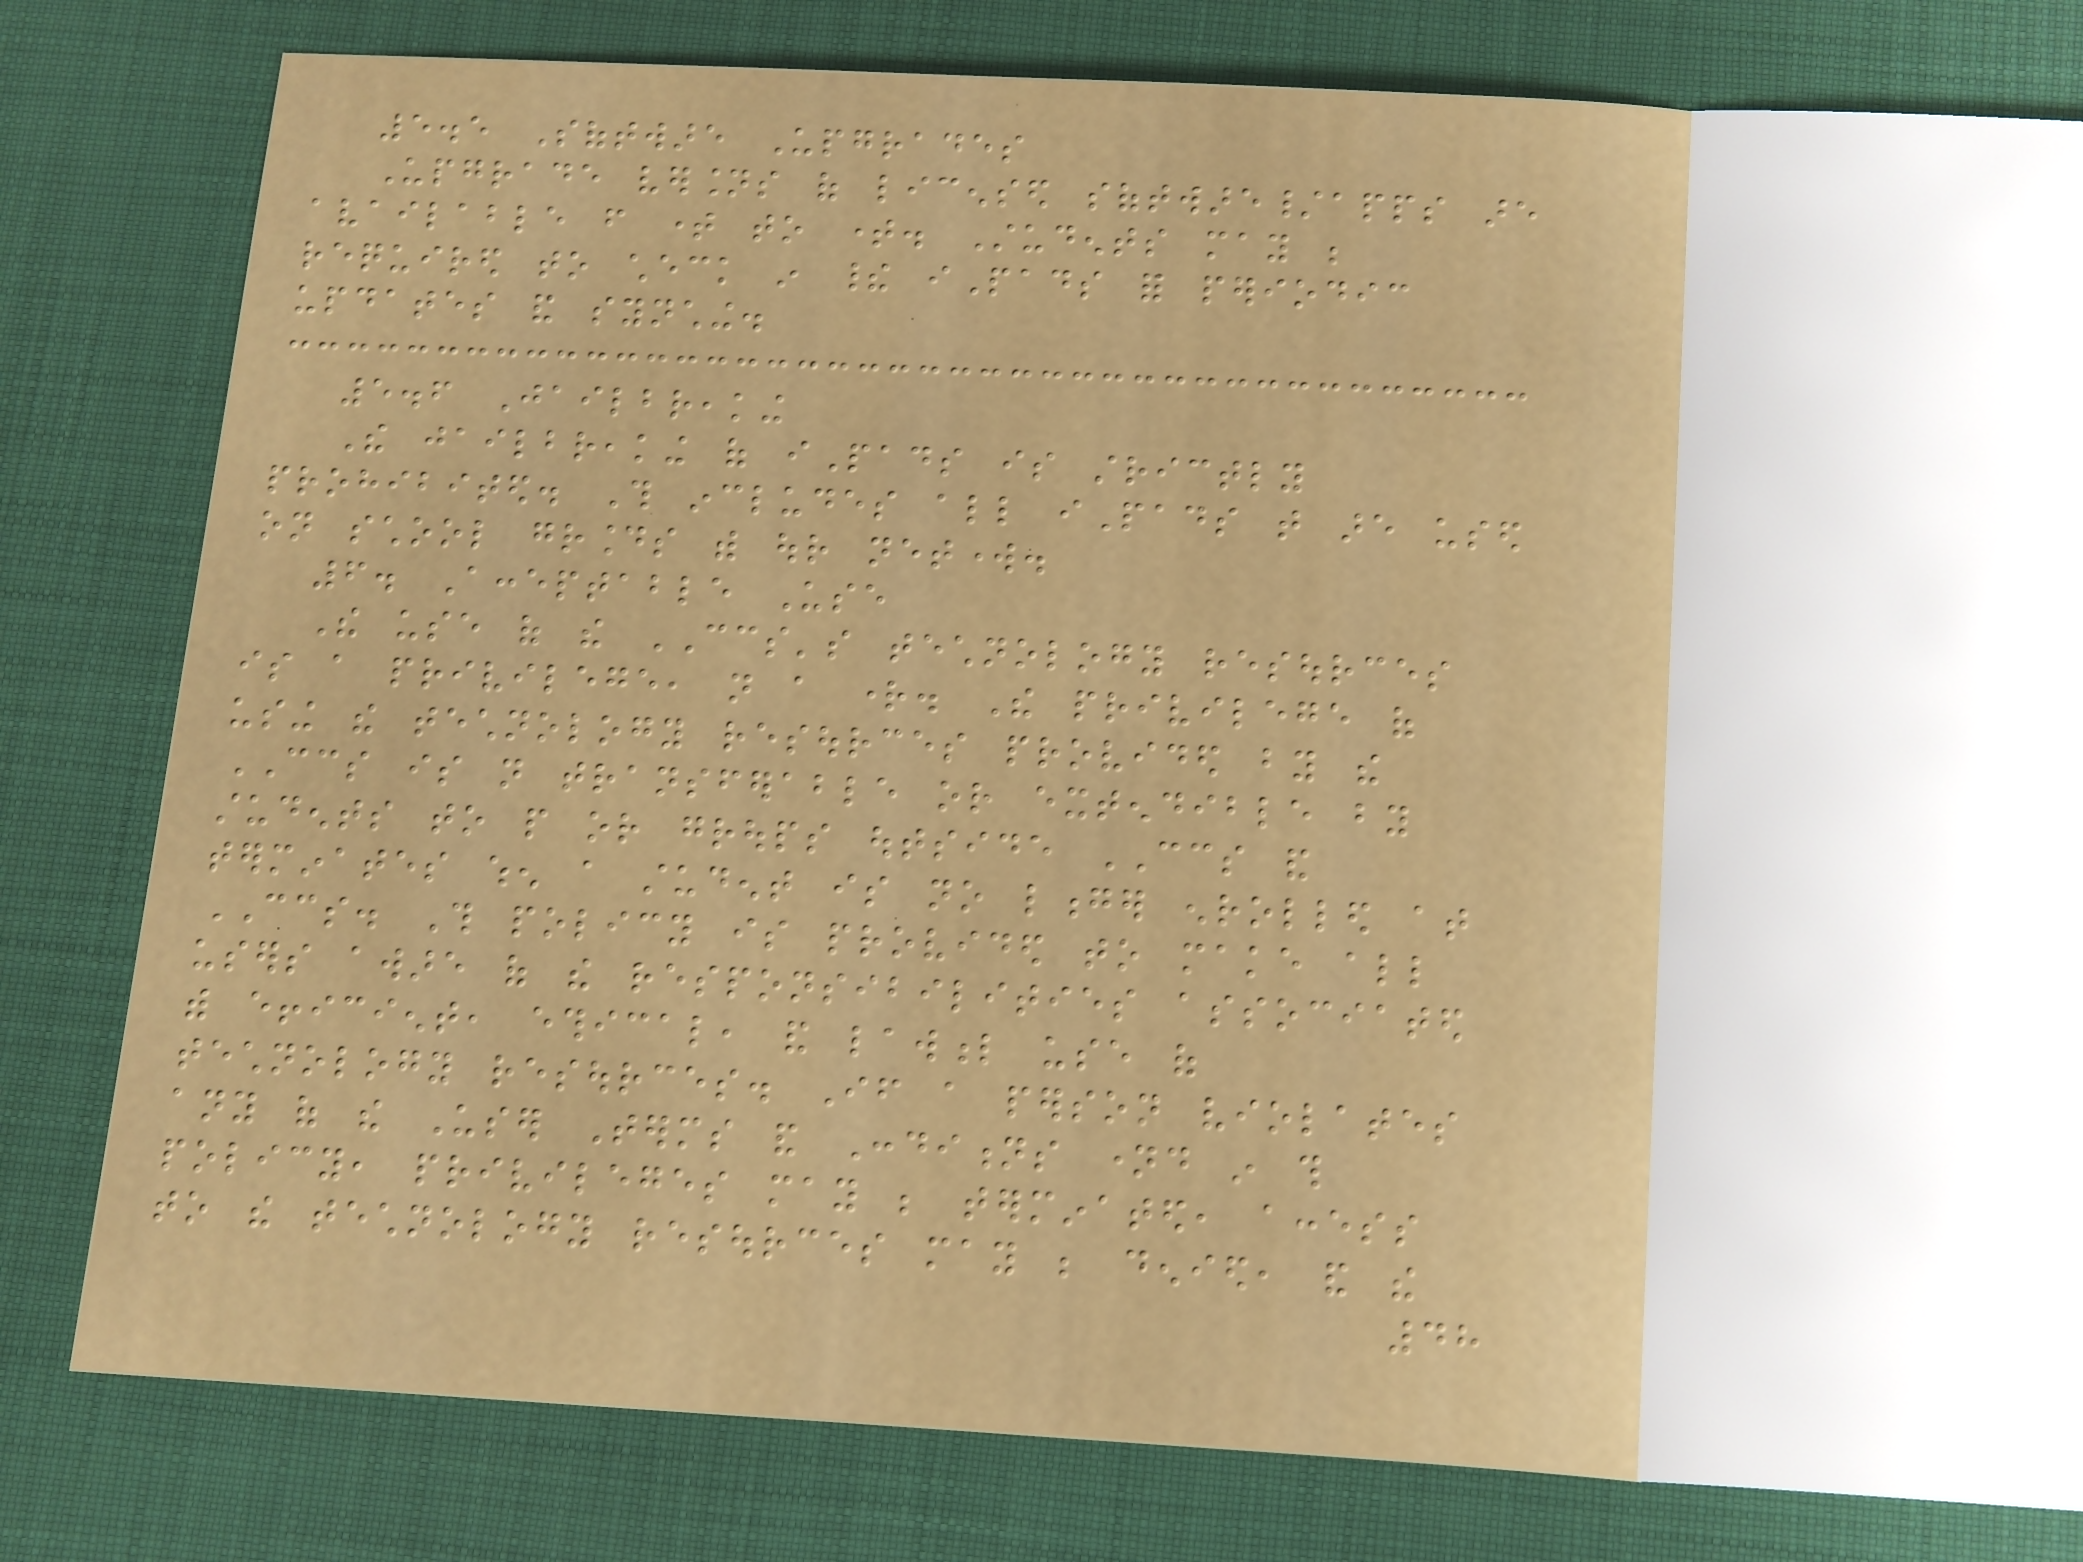5.5 Software Upgrades
Upgrade versions of licensed software/apps are
available from time to time. Students may be
required to check in their iPads for periodic
updates and synching.
5.6 Jailbreaking
The jailbreaking of iPads is strictly
prohibited. This includes all iPads that are used
on school grounds with our network.
6. Acceptable Use
The use of the CCS's technology resources
is a privilege, not a right. The privilege of
using the technology resources provided by the
CCS is not transferable or extendible by
students to people or groups outside CCS and
terminates when a student is no longer enrolled at
CCS. This policy is provided to make all
users aware of the responsibilities associated
with efficient, ethical, and lawful use of
technology resources. If a person violates
any of the User Terms and Conditions named in this
policy, privileges may be terminated, access
to the technology resources may be denied, and the
48
